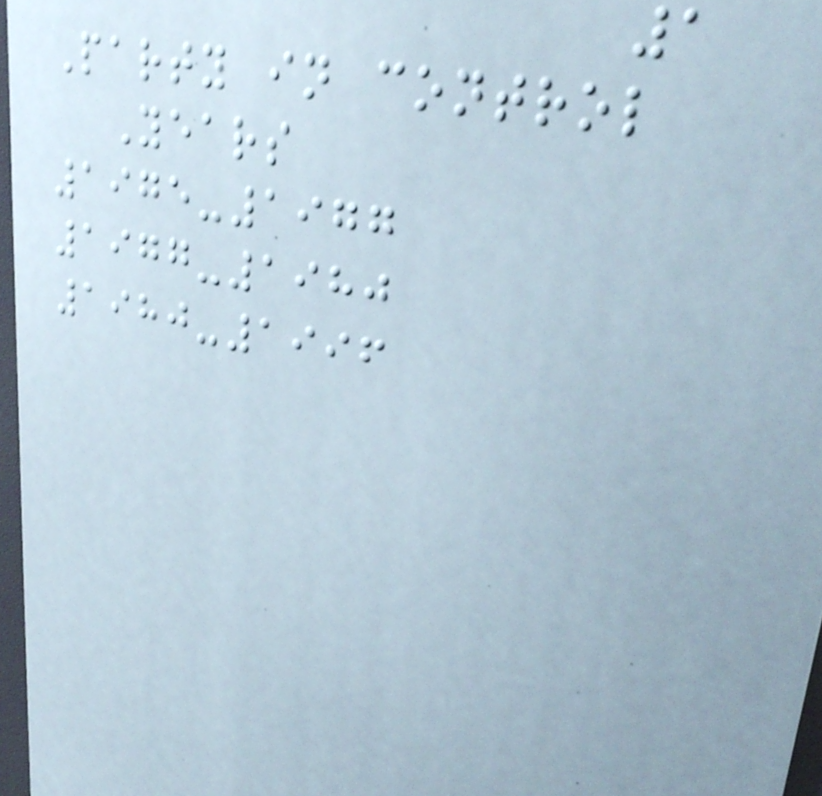1
Party in control
Years
1975-1977
1977-1980
1980-1996
